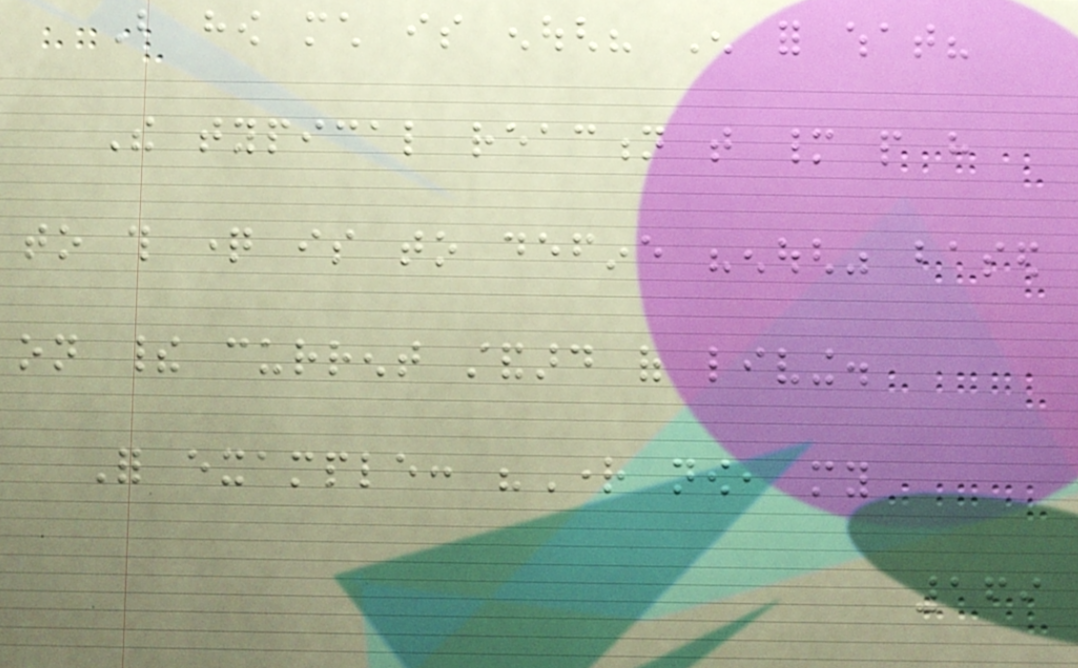But how much is enough? Enough for what?
The typical reaction that many people have
to this question is to define "enough" based
on their current standard of living.
For example: "Right now, my
169
